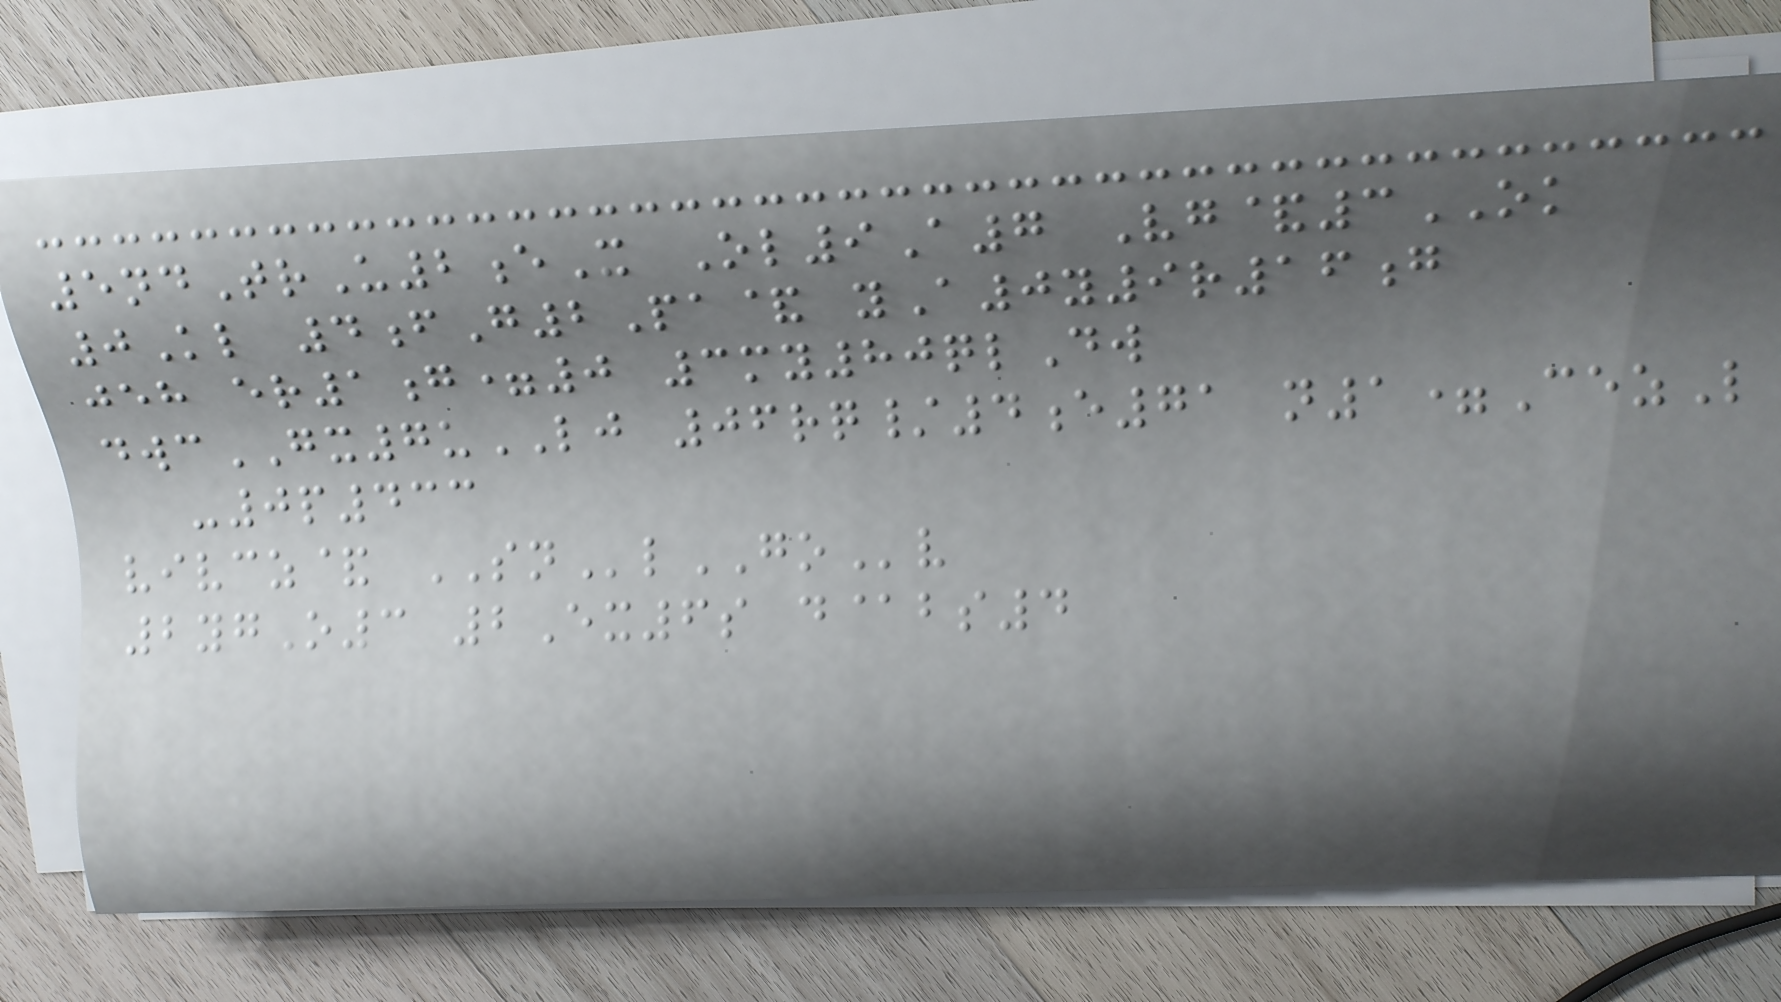5ndTrU2eX Ol9A7 Vg&3OK
0Kl 4fG2Pa& yA0y9r16g
jeh er1g=0 3my80qlDw
dwcGX7uLJ 06rq/4e71 n1=CezL
-0p433
vivcz& SNlGOv
2ygO3 2Ex6s d@bs4
